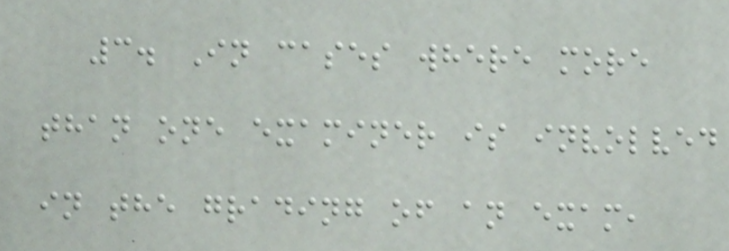3. In cases where more
than one examiner is involved
in the grading of an exam,
